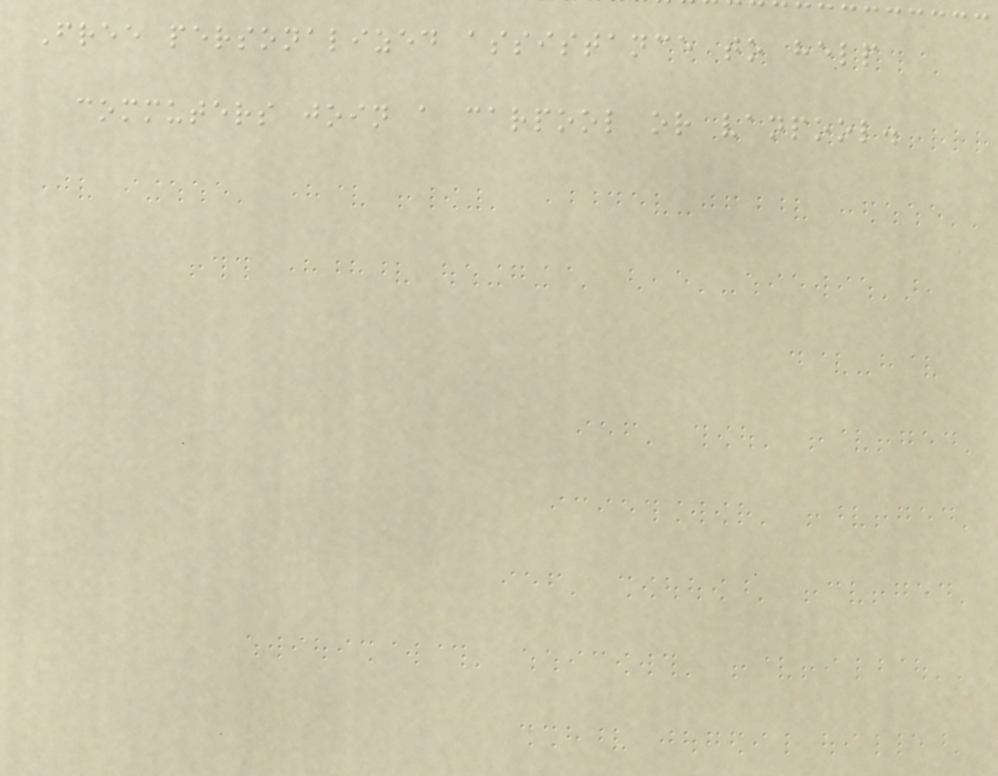Free personalized assistance to help
commuters join a carpool or vanpool.
